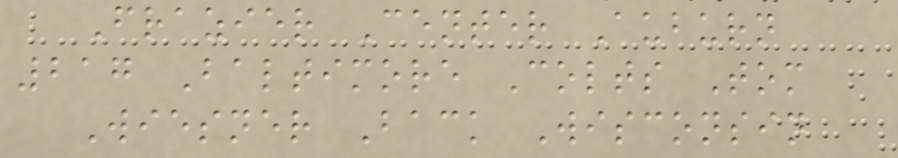Frazier Center Auburn
217 Baltimore Colts Tom
Wiesner Back Wisconsin
